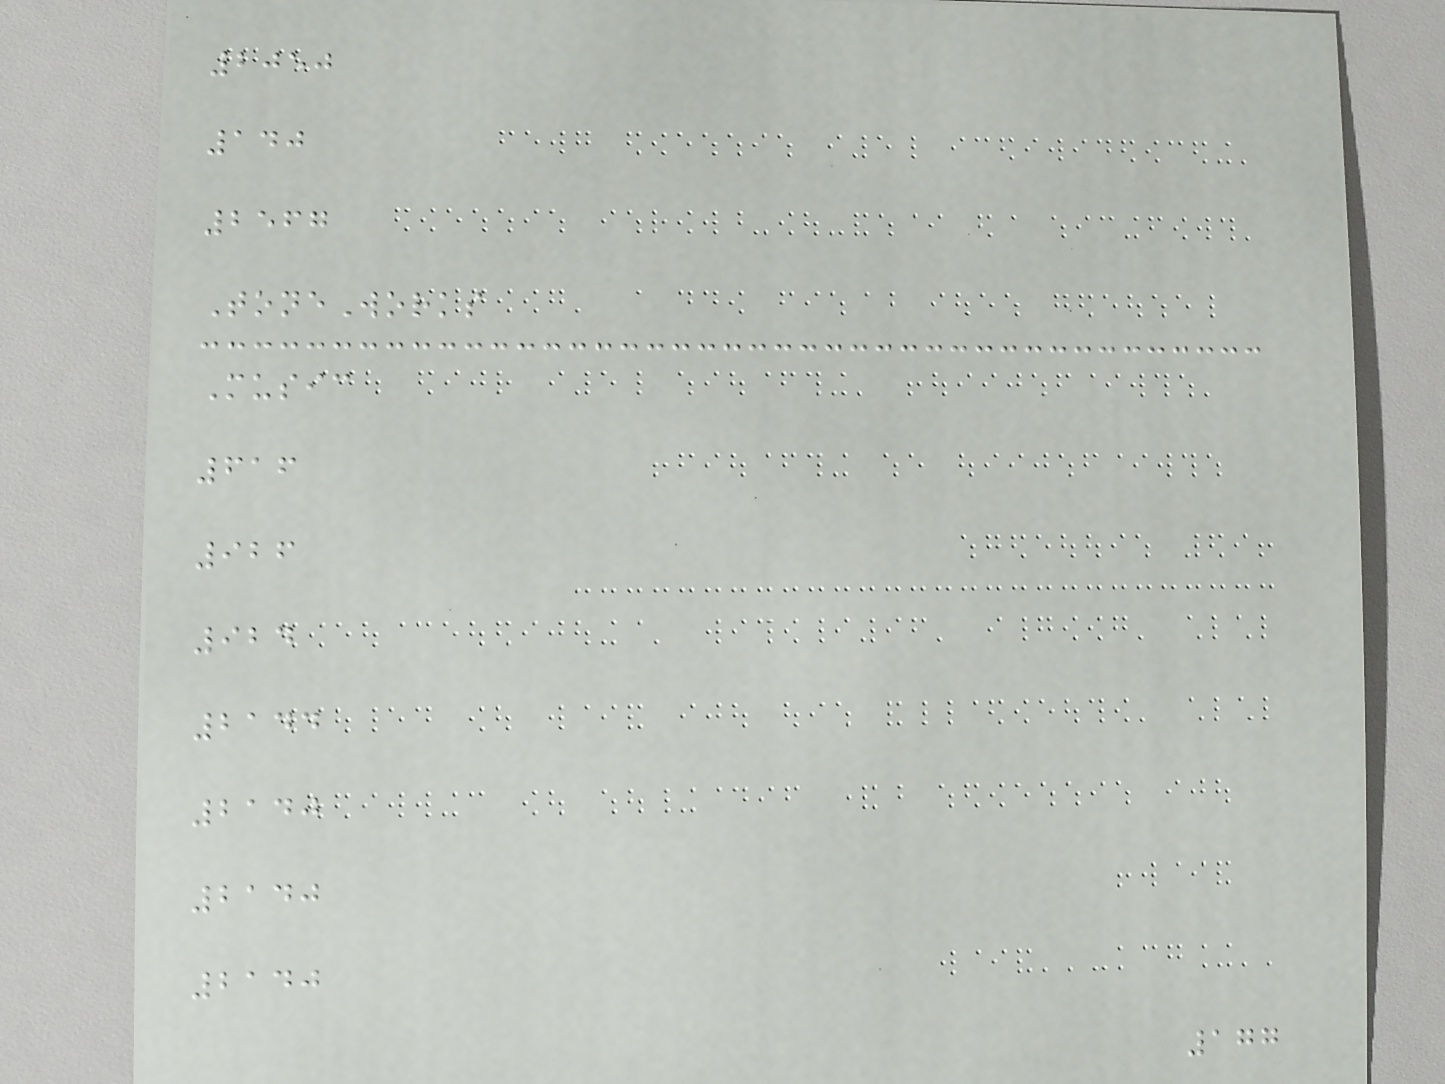2050
140
2567
ToneWorks
Music
616
926
924
2144
2140
2140
2140
177
